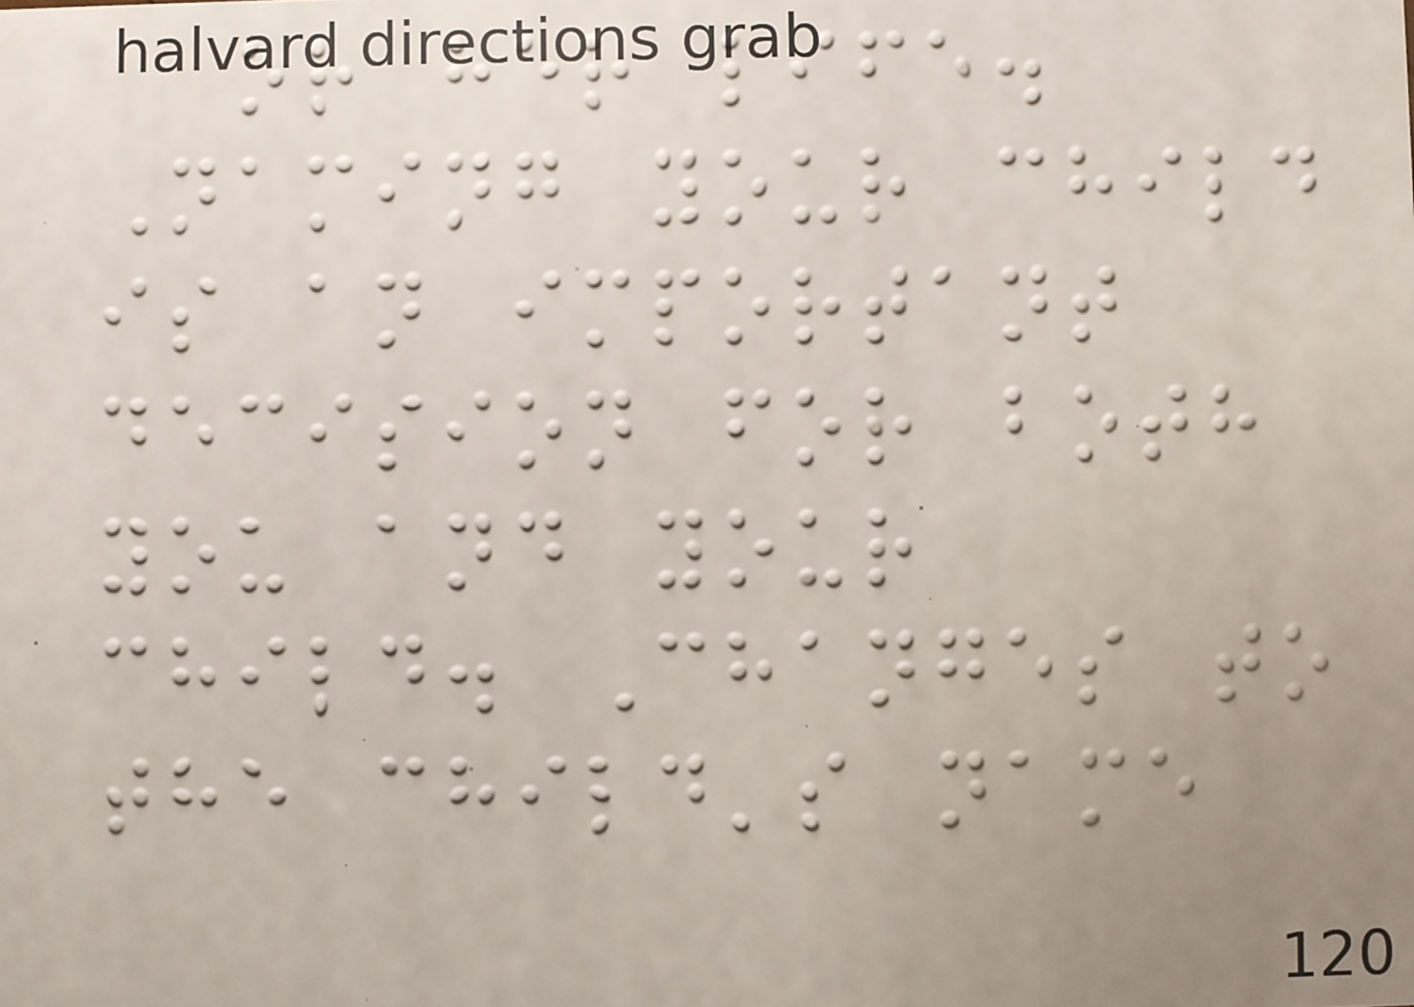or her life.
Naming your child
is an important
decision for both
you and your
child. Changes to
the child's name
